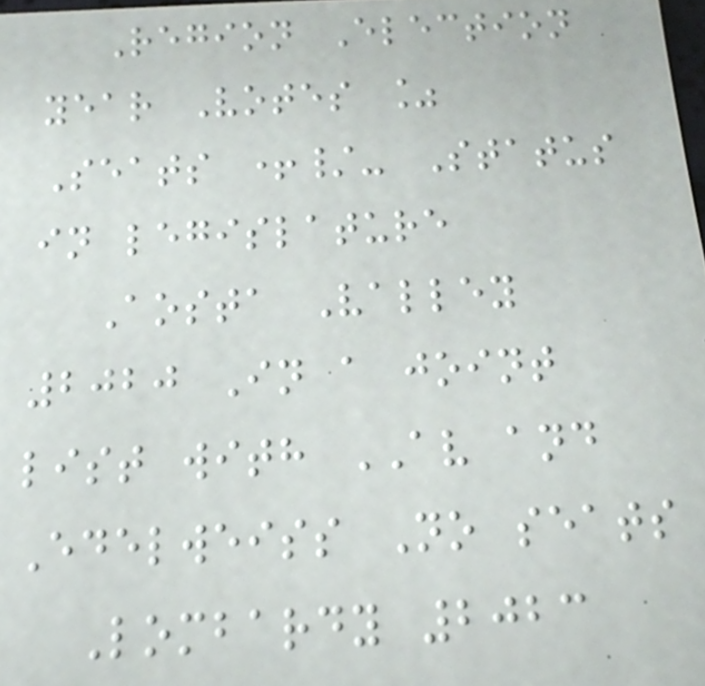Region Election
year Votes %
Seats +/- Status
in legislature
Aosta Valley
2020 In a joint
list with AV and
Edelweiss No seats
Lombardy 2023
